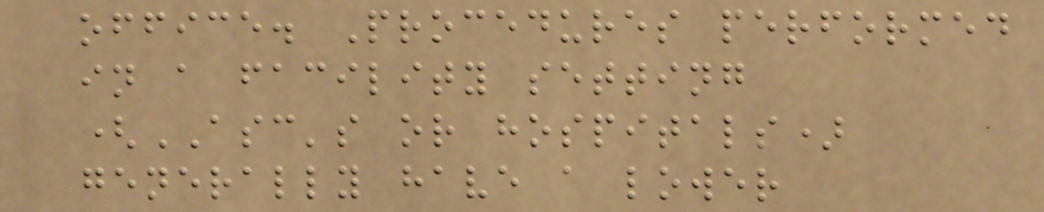office. Procedures performed
in a facility setting
(ASC's or hospitals)
generally have a lower
